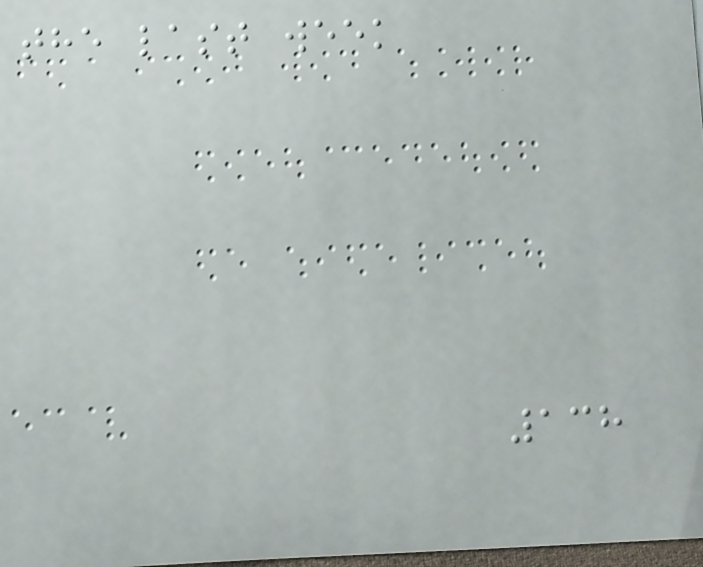the last week
138
